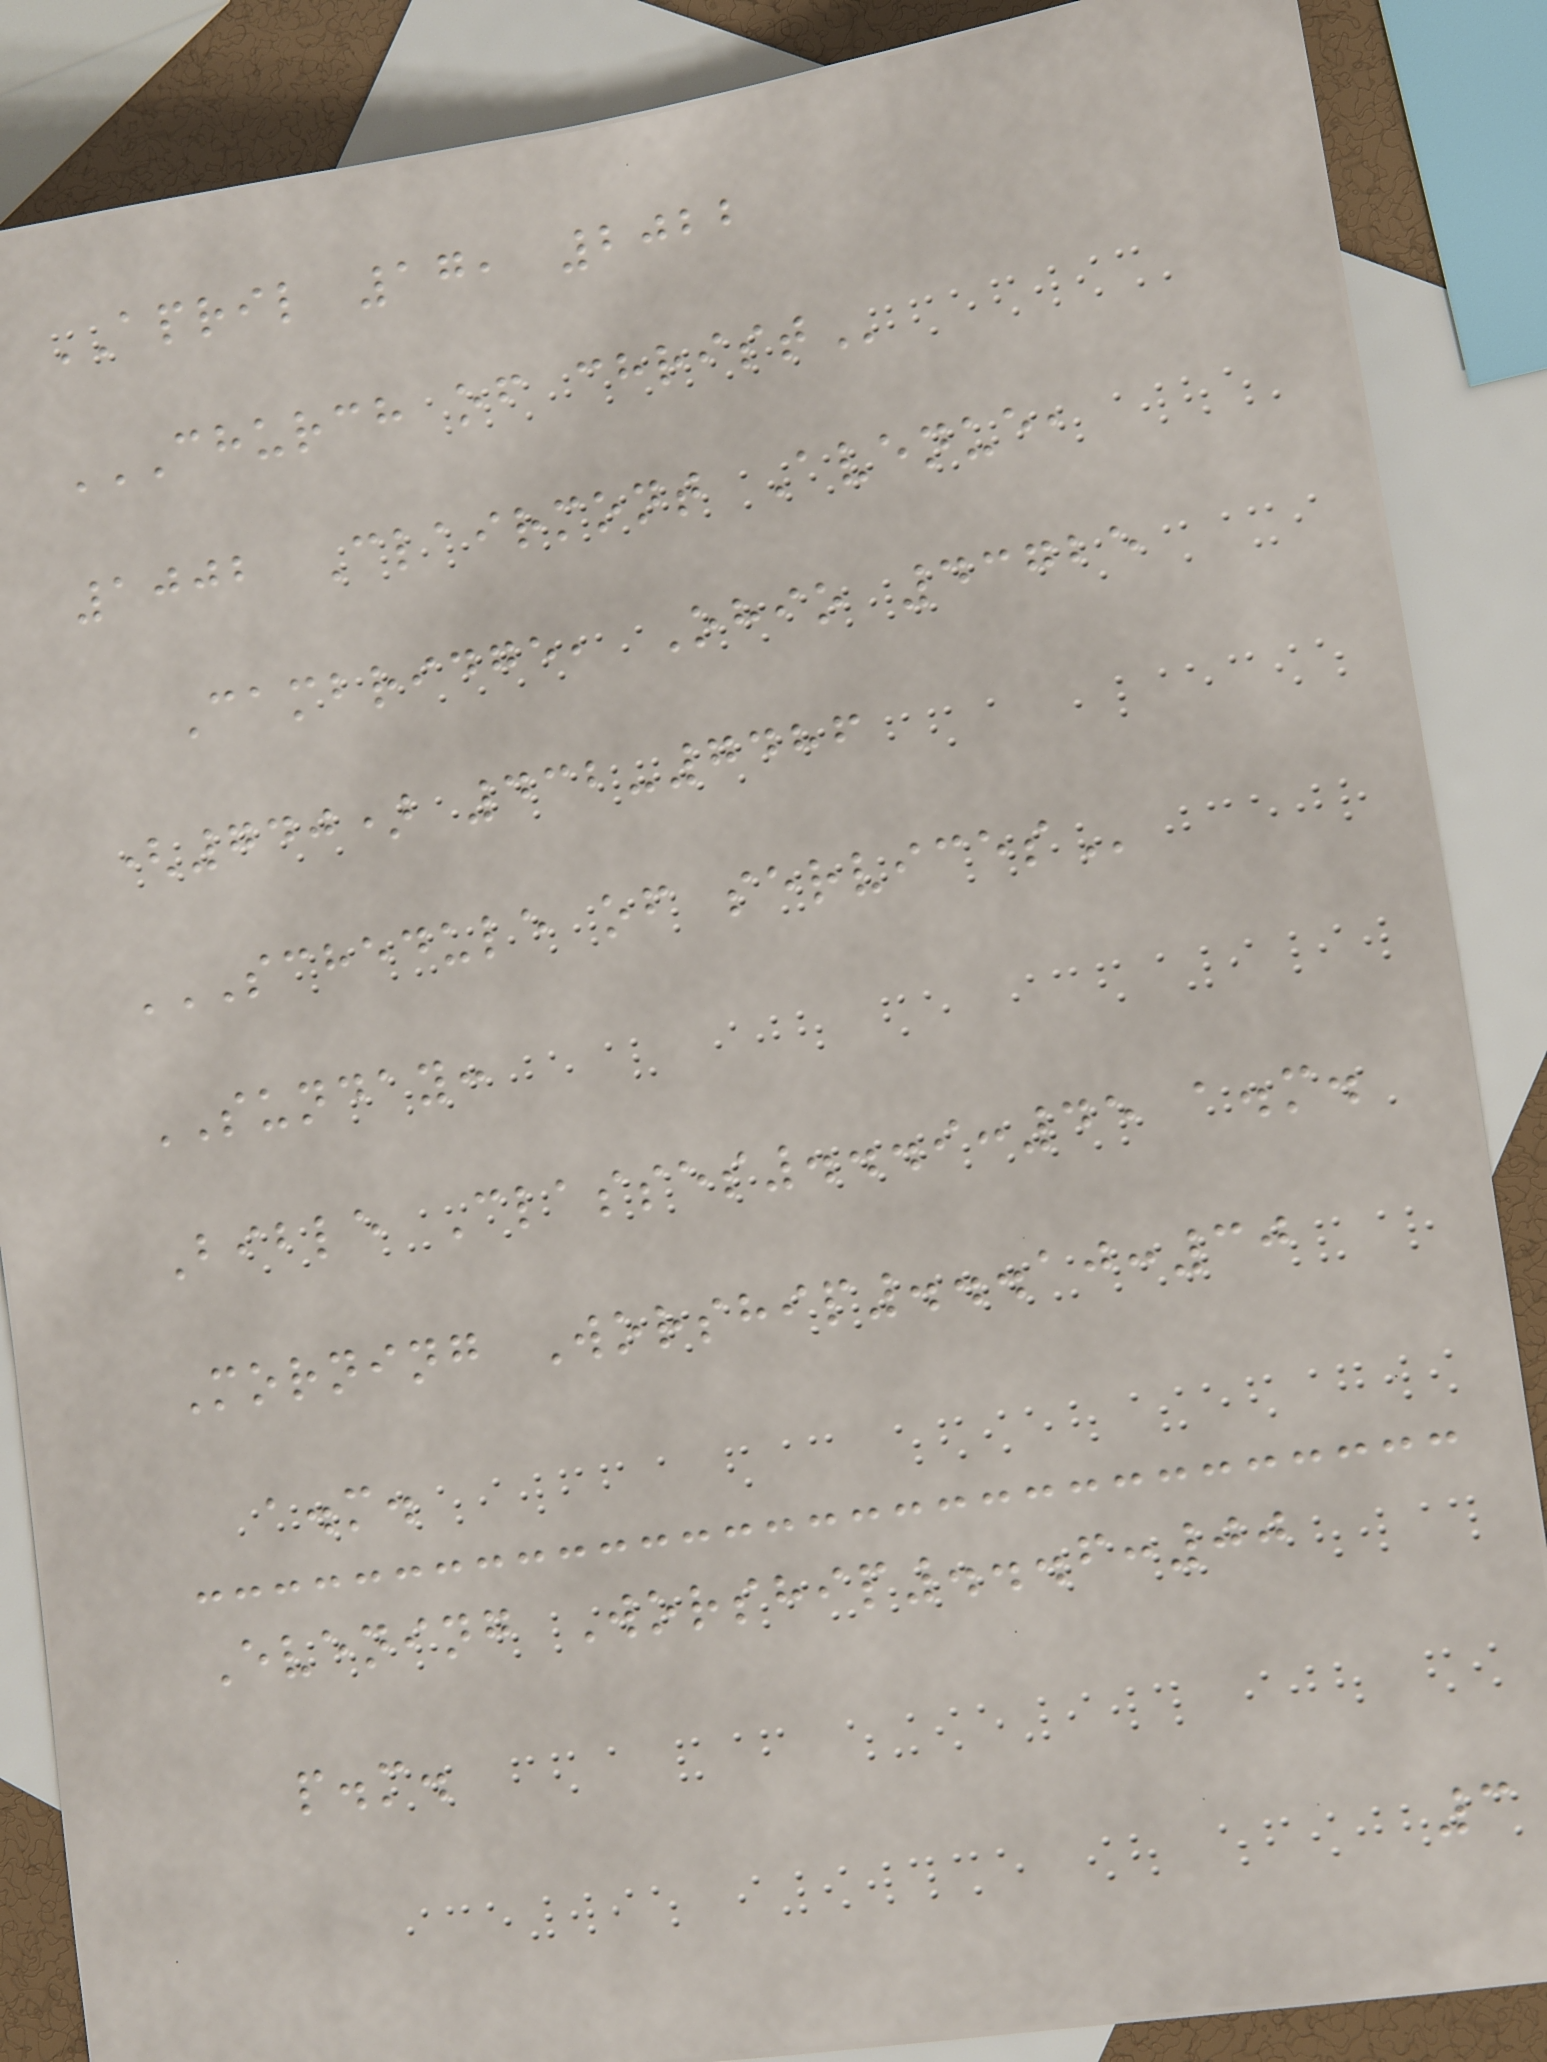APRIL 17, 2022
CHURCH OF CHRIST
1002 Clairmont Avenue,
Cambridge, Ohio 43725
(740) 432-7486
SCHEDULE OF SERVICES
SUNDAY:
Bible Classes...9:45 a.m.
Morning Worship...10:30
a.m.
Evening Worship...6:00
p.m.
3
